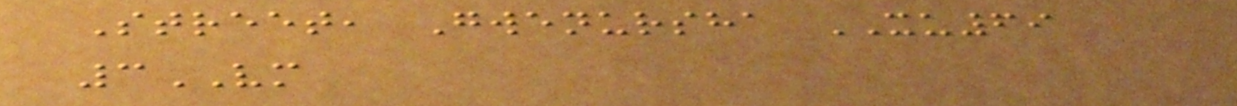Street, Gwenursha XU69
3VM
